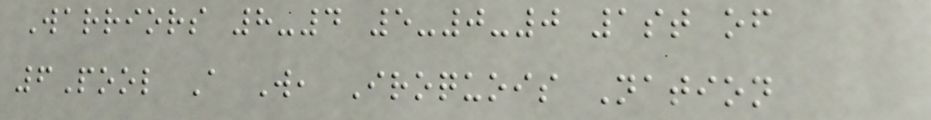Warriors 8-4 5-0-0 1st of
6Pool A W, Iroquois Nation
